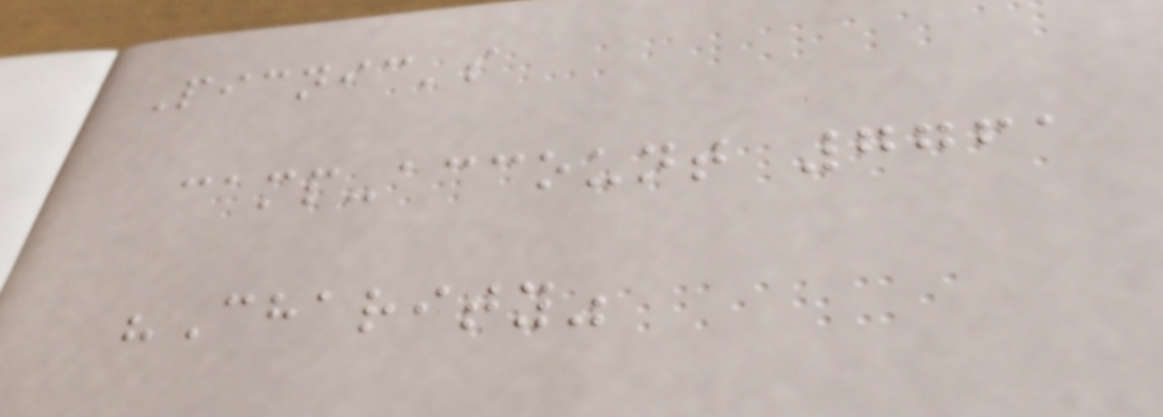Picnic's
camp-account 7761
"Charity"
